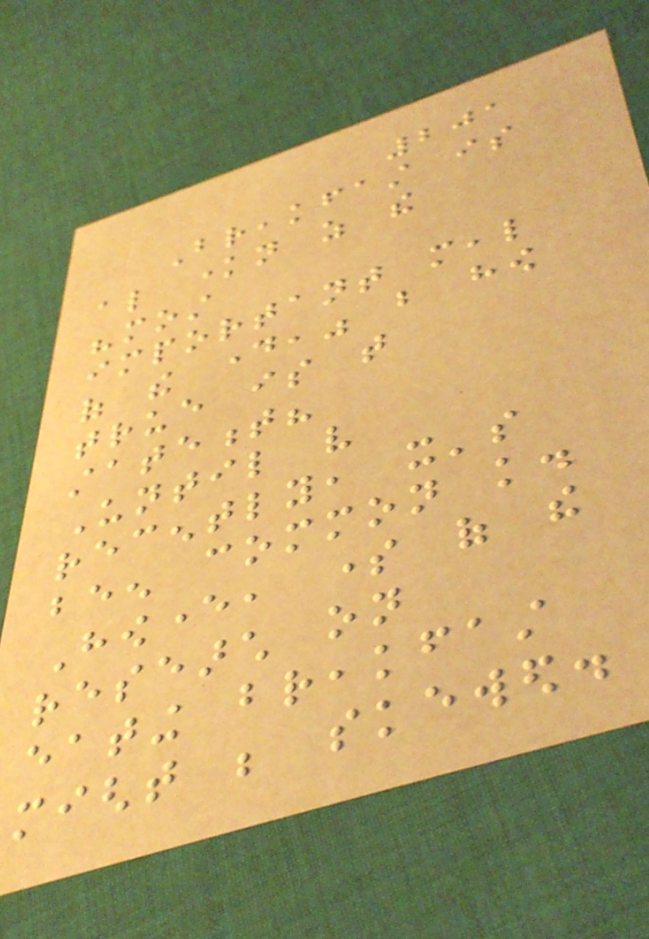201
Breakfast is
also known as the
"most
important meal
of the day," but how
true is that
statement?
Until very
recently, it's
been common knowledge.
However, some of the
research on
eating breakfast
might be skewed.
